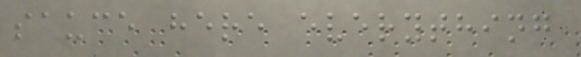sauce here everything
